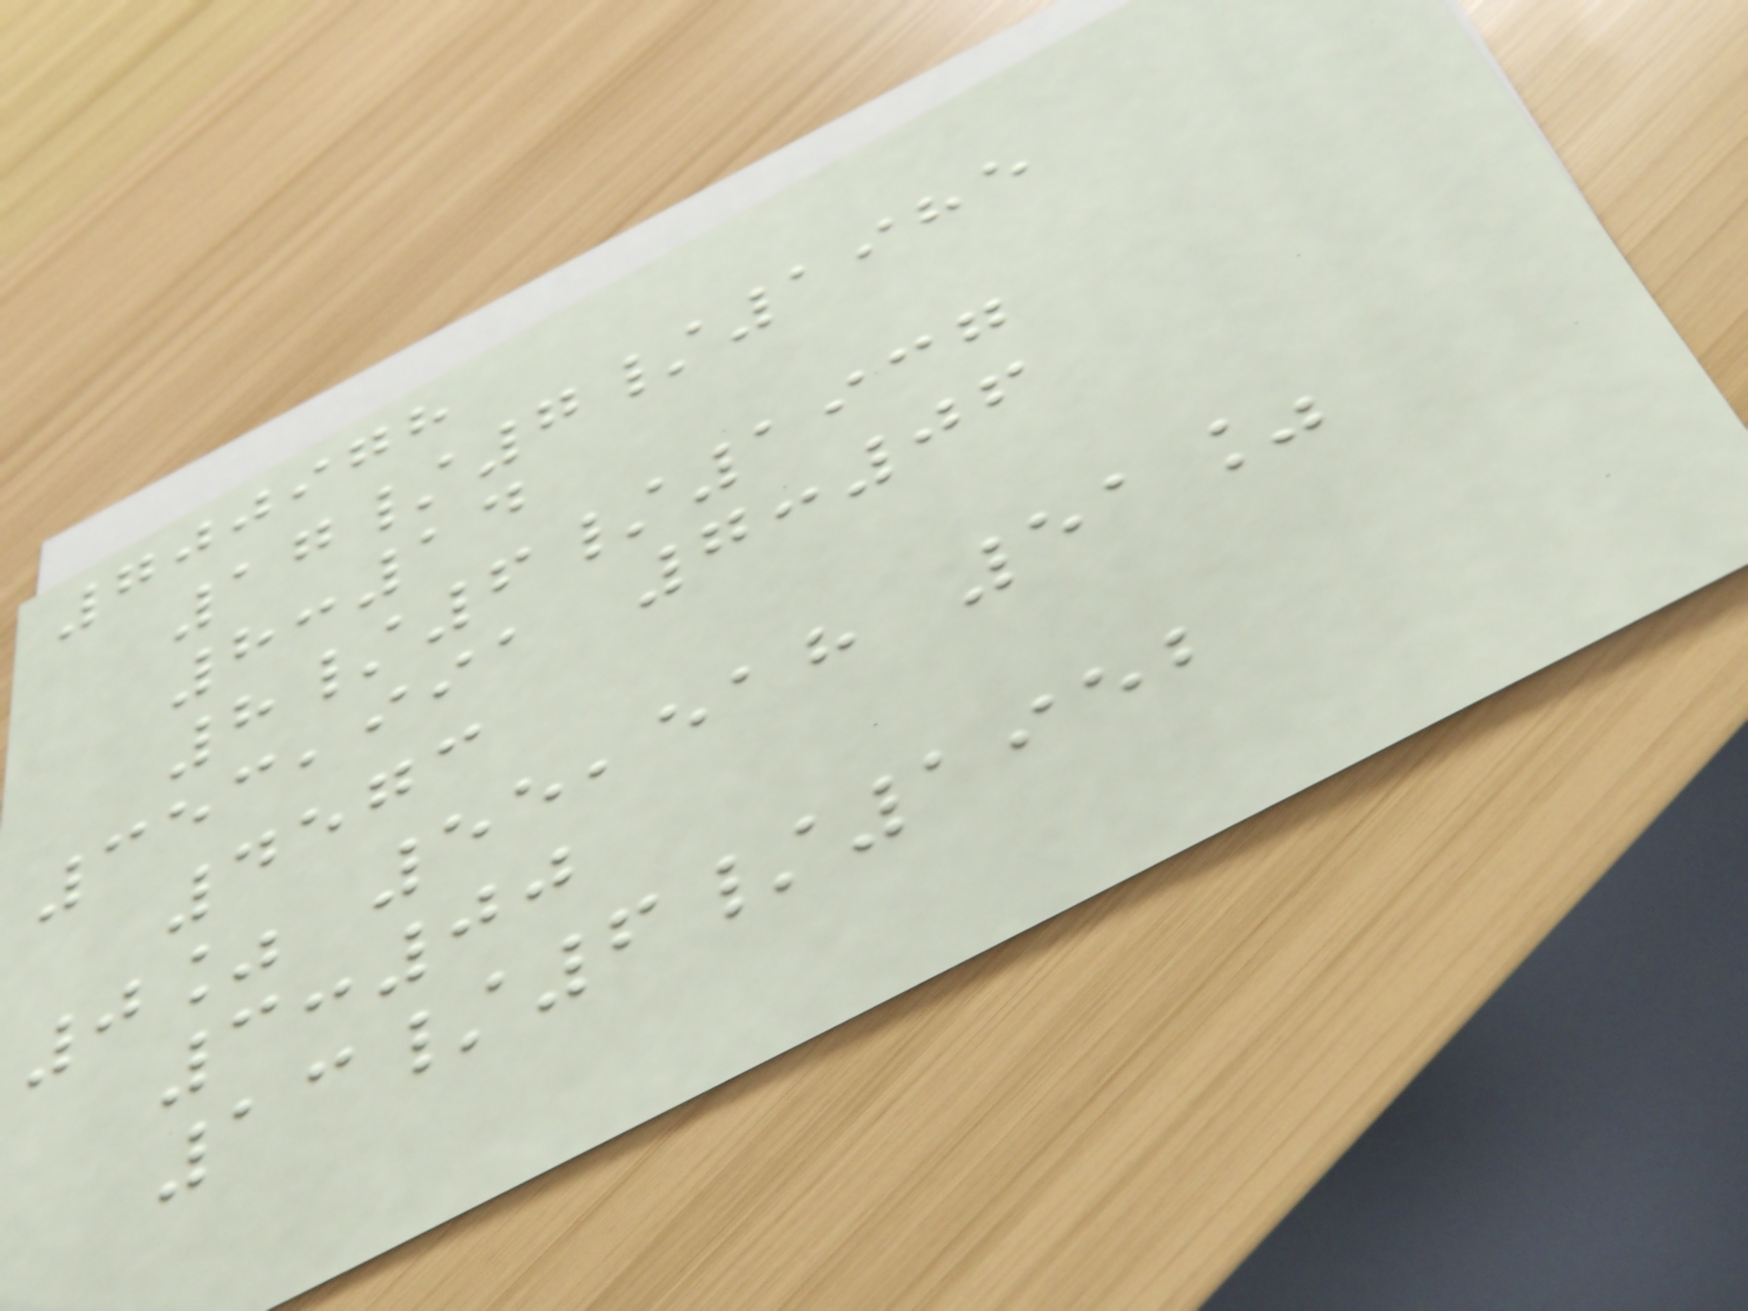700978
17/7/1985
8:14
8/6/1937
353,991 7:06
4573
0% 55,518 51%
3:00
13/6/1952
